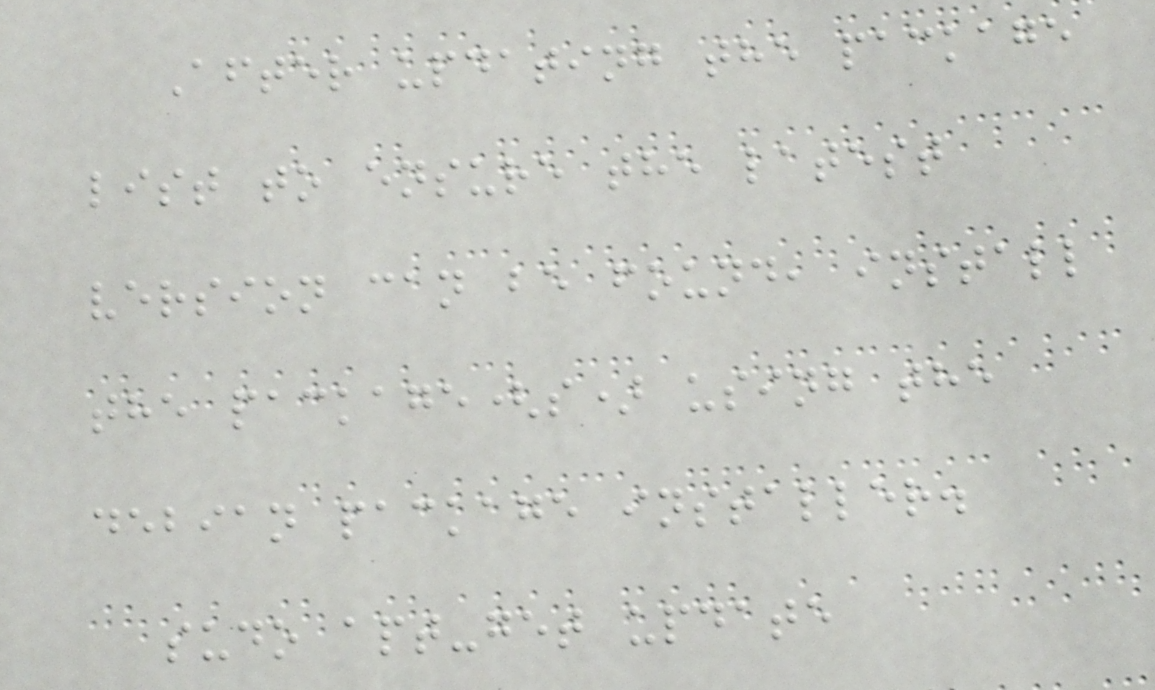After updating the package
list to ensure the latest
version can be found, install
the package(s) using the
debian package installer.
sudo apt-get update
